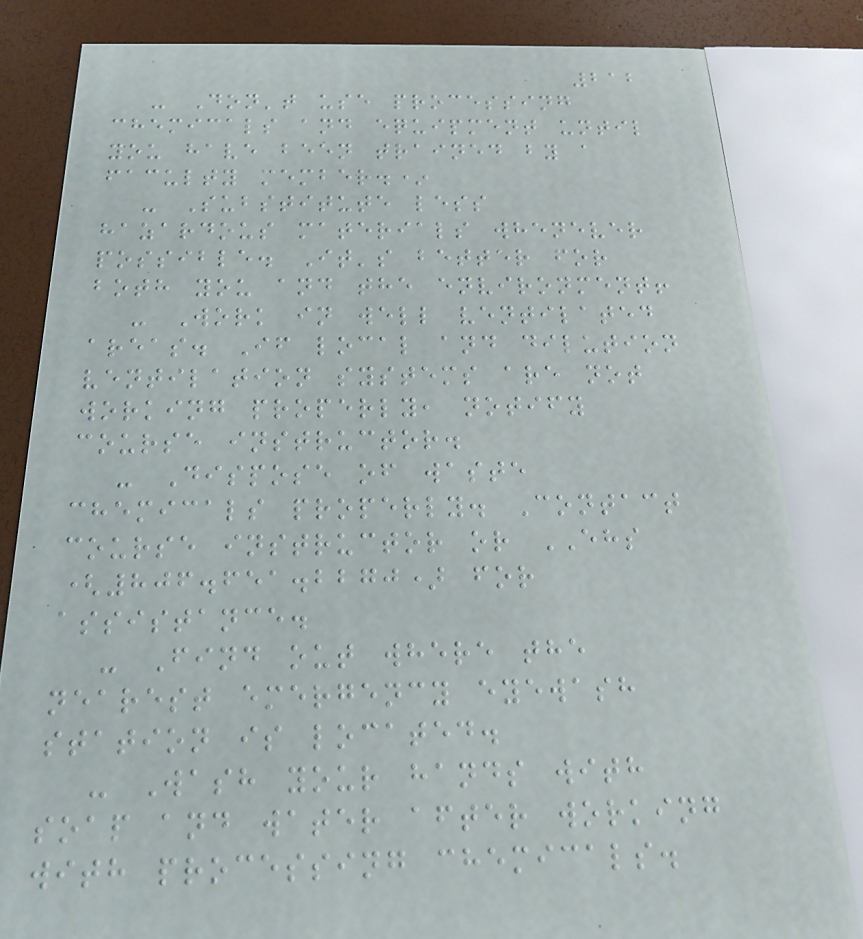212
- Don't use processing
chemicals and equipment until
you have been trained by a
faculty member.*
- Substitute less
hazardous materials whenever
possible. It's better for
both you and the environment!
- Work in well ventilated
areas. If local and dilution
ventilation systems are not
working properly, notify
course instructor.
- Dispose of waste
chemicals properly. Contact
course instructor or EHS
(806.651.2270) for
assistance.
- Find out where the
nearest emergency eyewash
station is located.
- Wash your hands with
soap and water after working
with processing chemicals.
